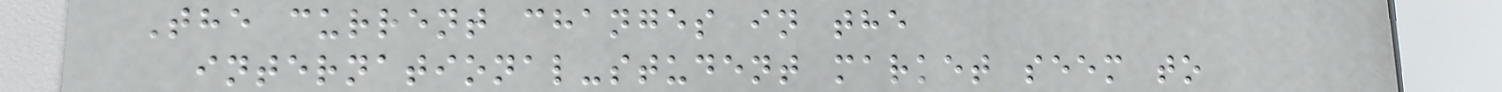The current changes in the
international-student market seem to
